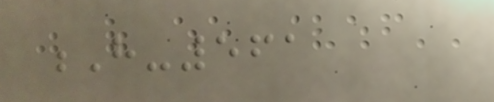H-561
